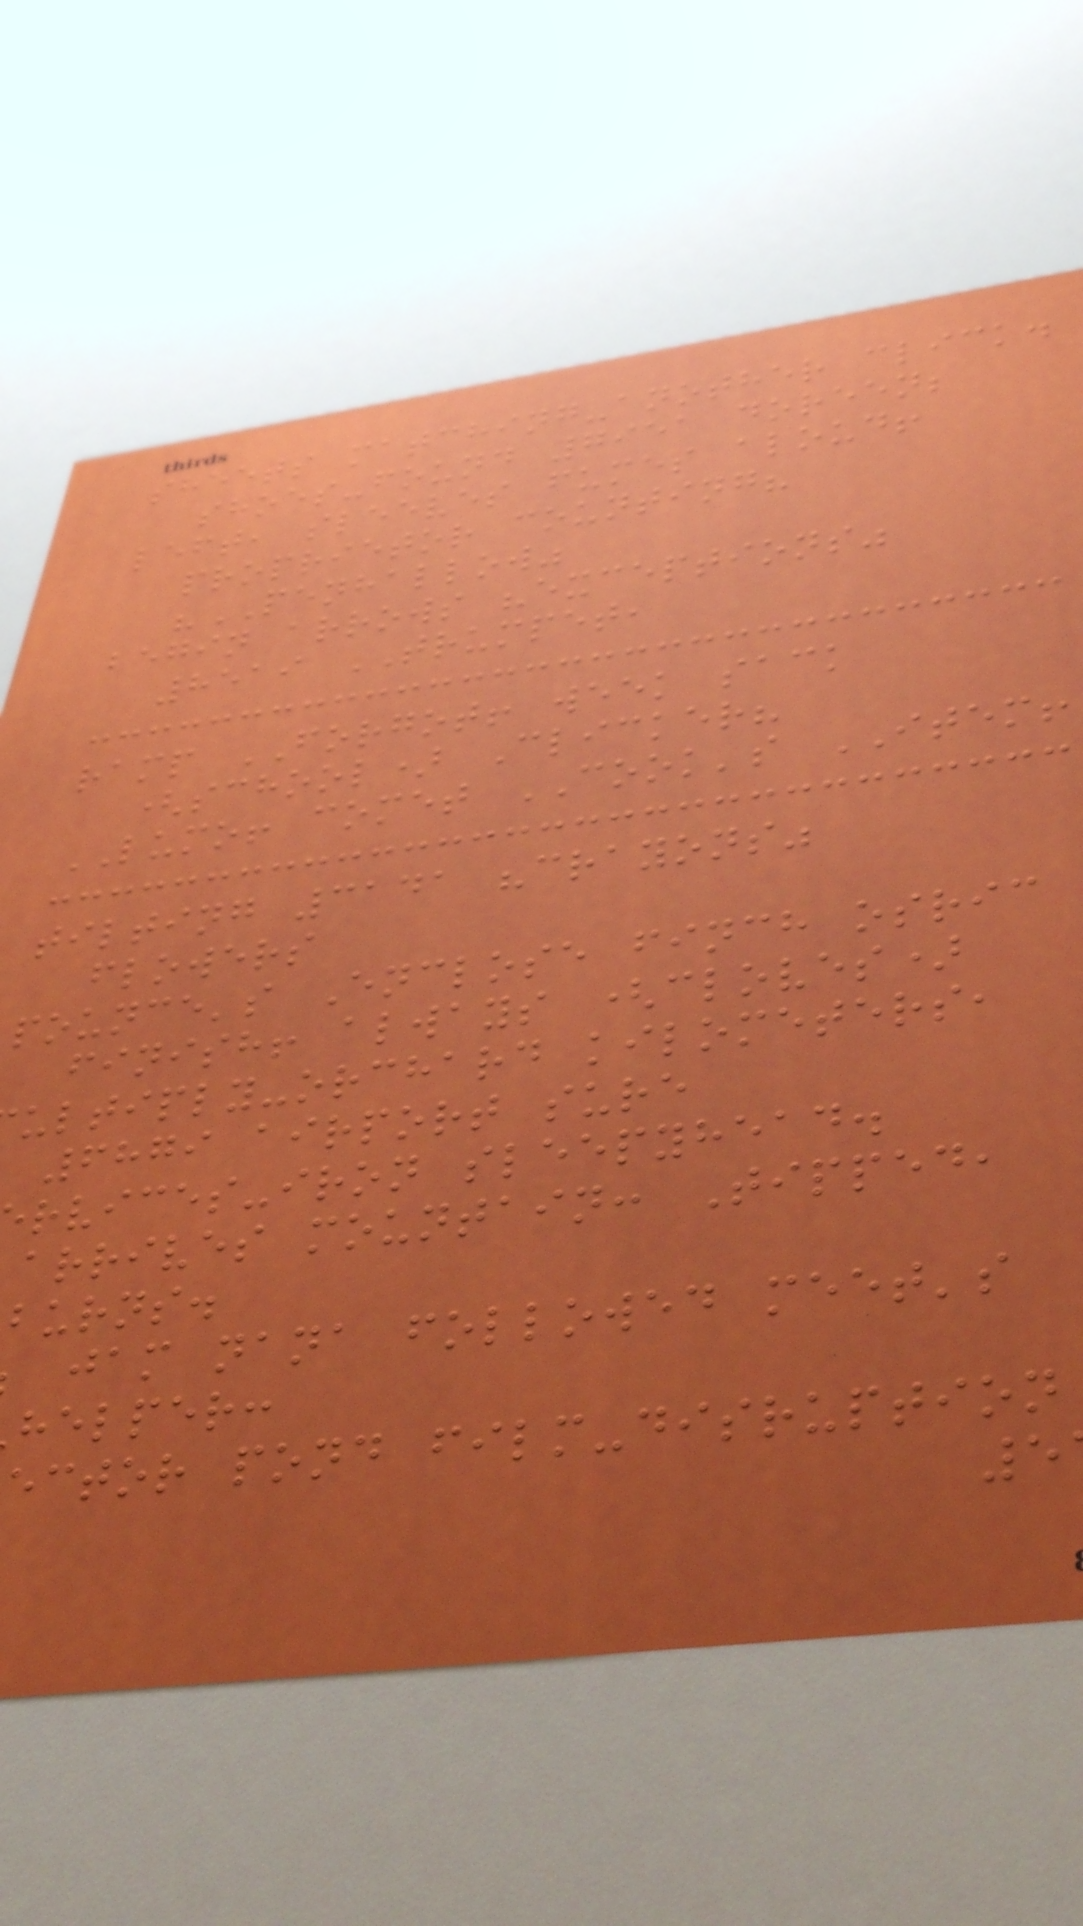sheets matching-another click.
shoes-found 7951 doreen;
left, sleeves fumes aloud!
proprietor counting?
"PENHALLOW"
begin arrows "exceptions"
8519 TRUMPET,
ramp FORGOT! week sack
(school) Clicker?
LUMO! comet COOK's ITEM!
tilting 3141 "crayons"
flowers
pounce's Enclose finch osric
finish! always (cloves)
ultiply-orchard kilometers,
6879 airport sure
rvices-iron sleepyhead.
arrives mountain: Tipped,
burns.
jam nana followed meet's
helper:
ector pond film-disruption
